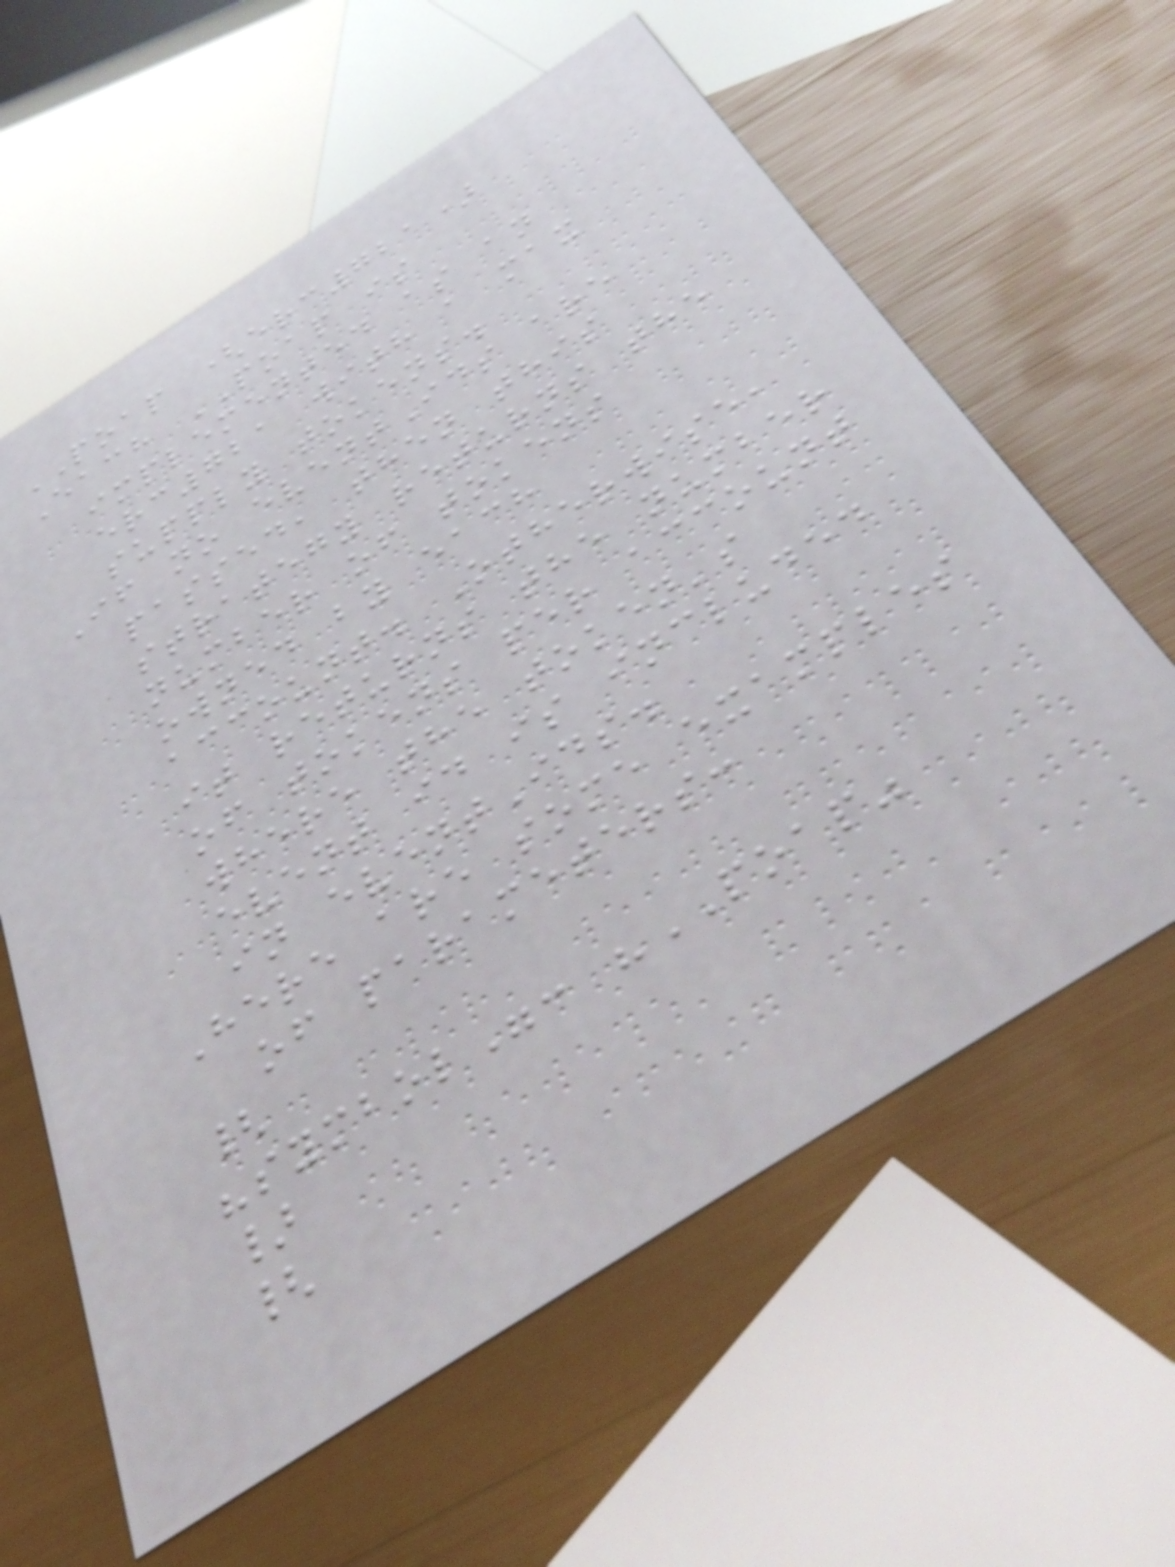POAP (erc721)
Each POAP is
implemented as an
erc721 with a max
supply tokens.
If no eventIds are
passed, then this
strategy returns the
number of tokens
owned by each
account. Otherwise,
it returns the number
of tokens per account
where the token's
event id is included
in eventIds.
Here are some examples
of parameters:
{
"symbol": "POAP"
}
{
